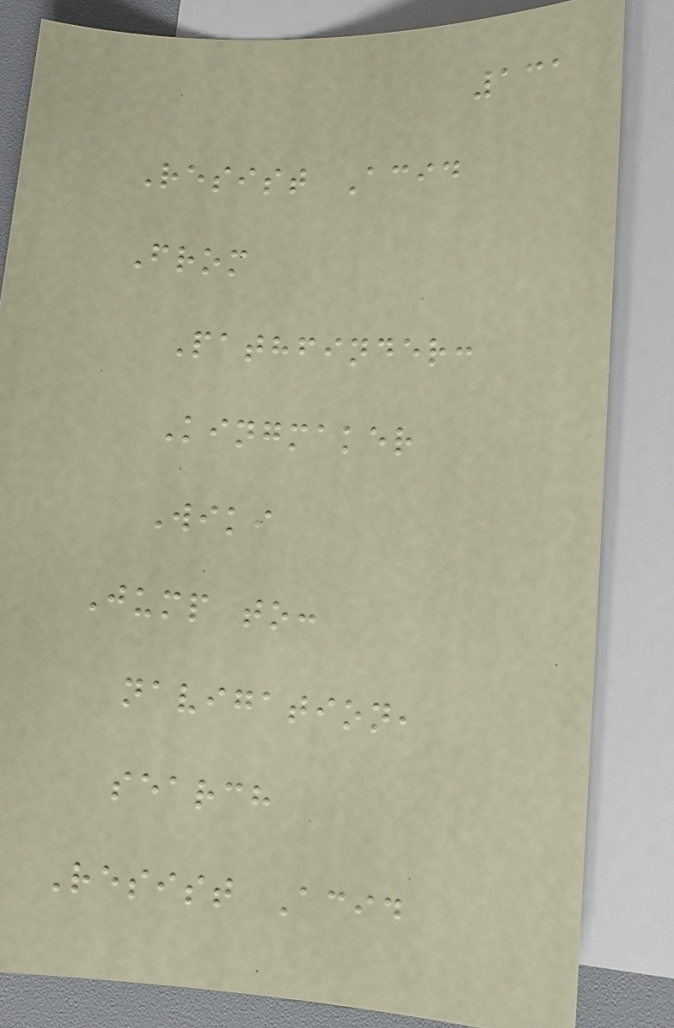131
Resist Acid
From
Pathfinder:
Kingmaker
Wiki
Jump to:
navigation,
search
Resist Acid
